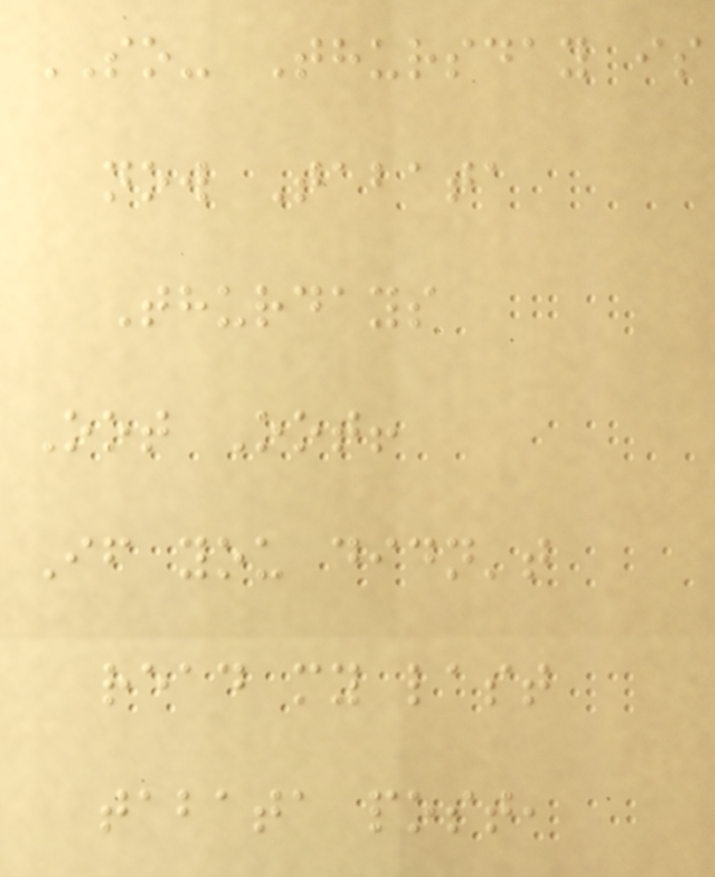SO- Thursday is
now Tabata
Thurdays
Oot Oot!
If you didn't
read my last
tabata post,
